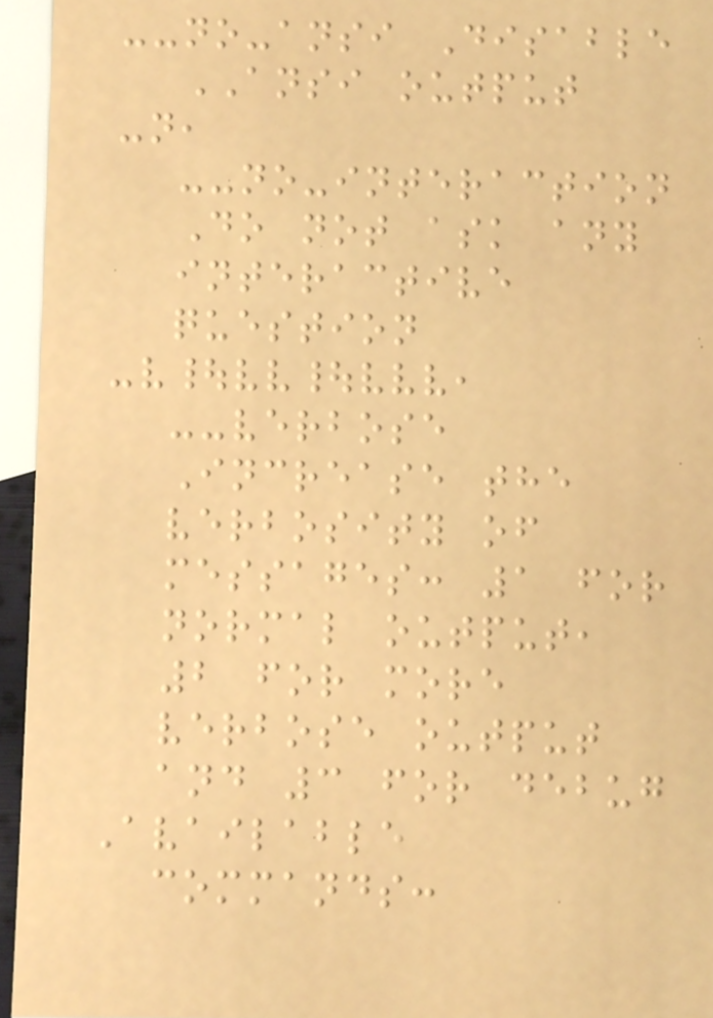--no-ansi Disable
ANSI output
-n,
--no-interaction
Do not ask any
interactive
question
-v|vv|vvv,
--verbose
Increase the
verbosity of
messages: 1 for
normal output,
2 for more
verbose output
and 3 for debug
Available
commands:
